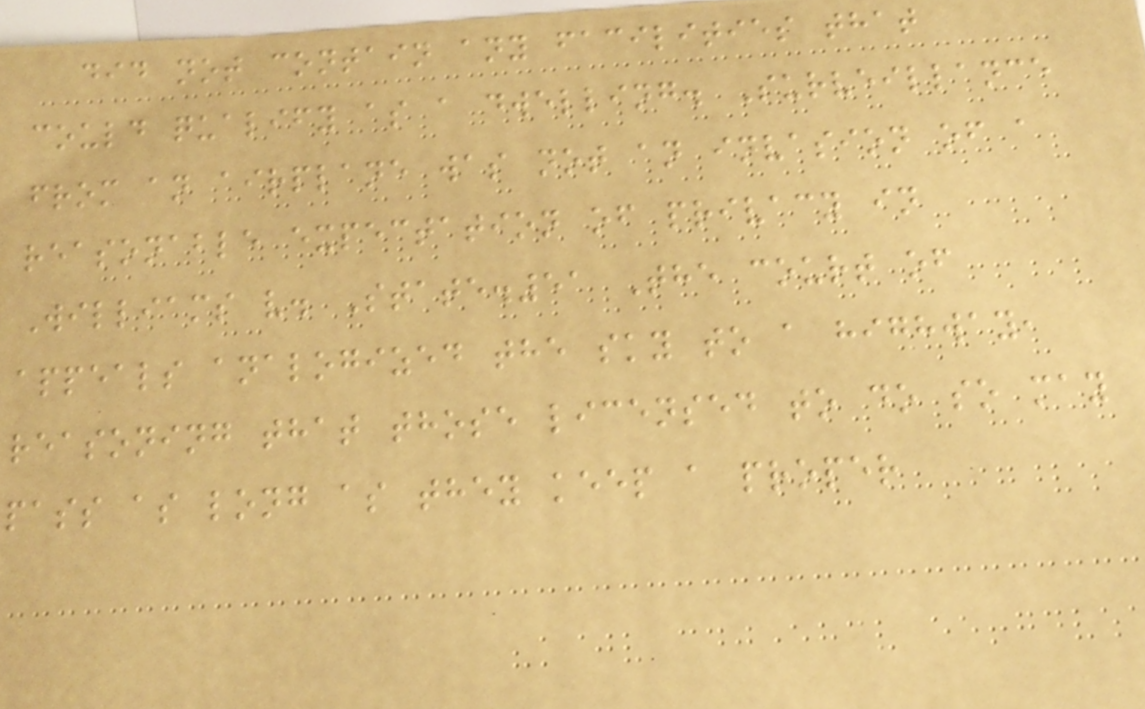did not contain any facilities that
could qualify as a dwelling. Surveillance
from an airplane was not an invasion of a
reasonable expectation of privacy in
Williams v. State.51 The court of
appeals analogized the sky to a highway,
reasoning that those licensed to do so may
pass as long as they keep a proper
